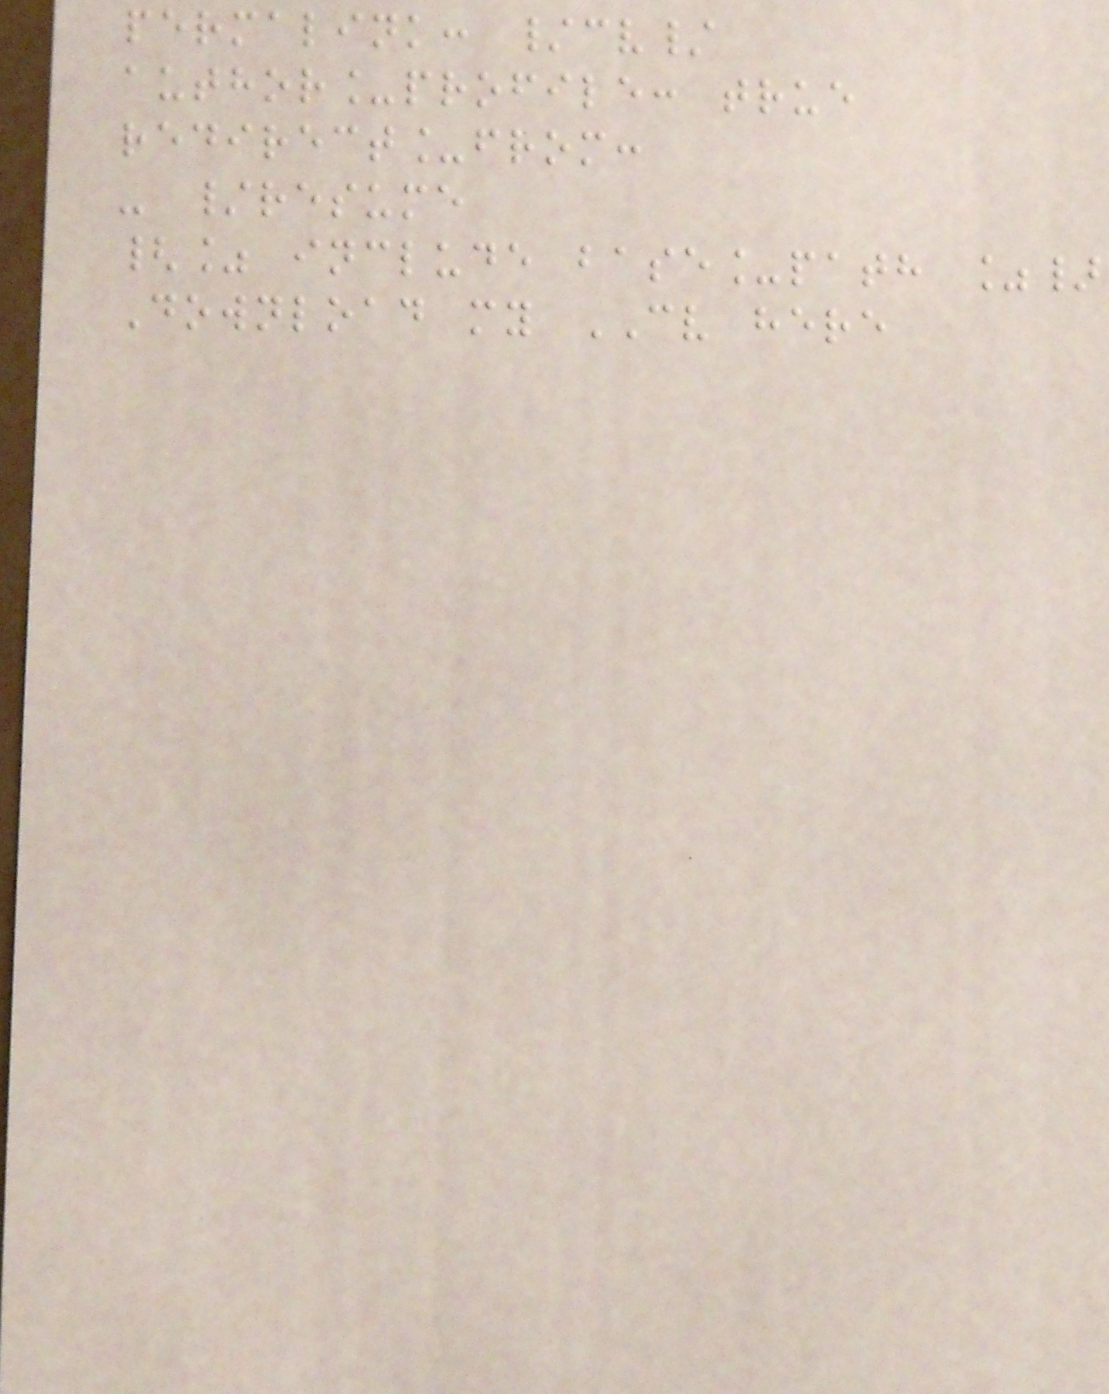permalink: /cv/
author_profile: true
redirect_from:
- /resume
{% include base_path %}
Download my CV here
